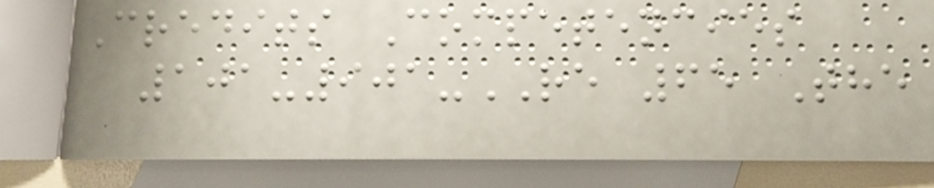Credits Competencies
101-901-RE 65 The
